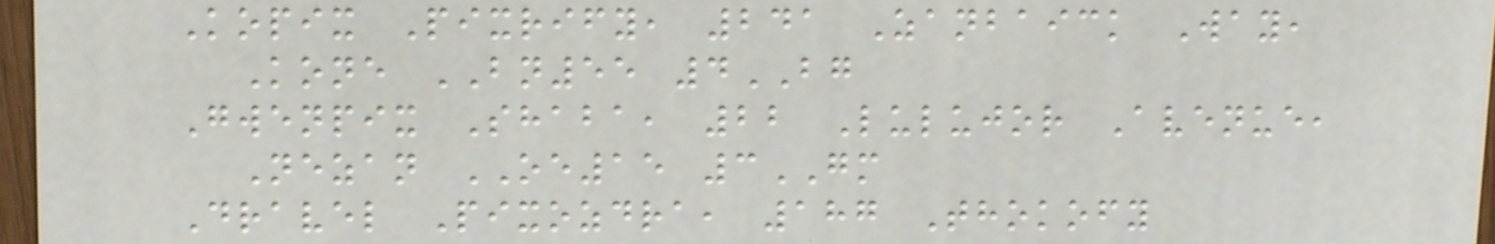Kopix Pixrify, 241 Zanbaick Way,
Kone BN55 4BG
Gwenpix Shaba, 22 Lulujor Avenue,
Nezan OE15 3GM
Dravel Pixozdra, 187 Thokofy
